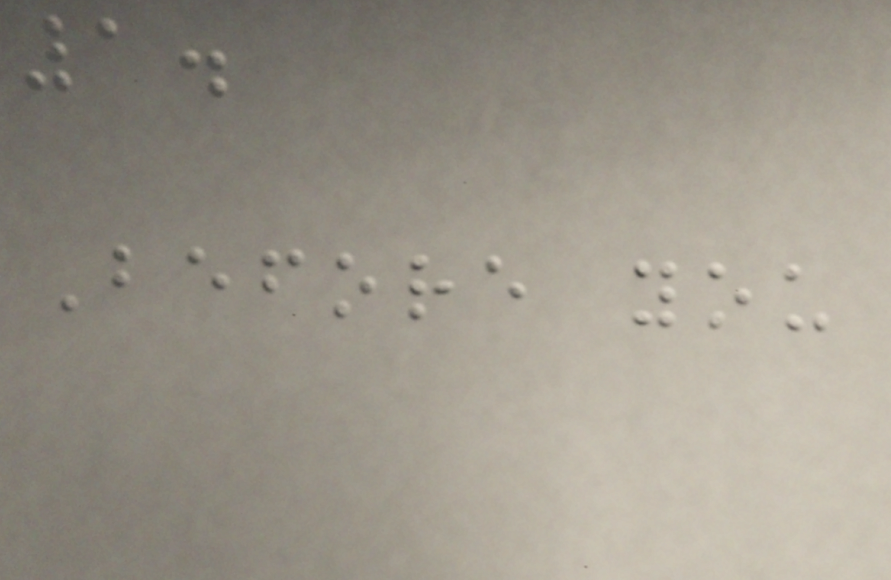1.
Before you
